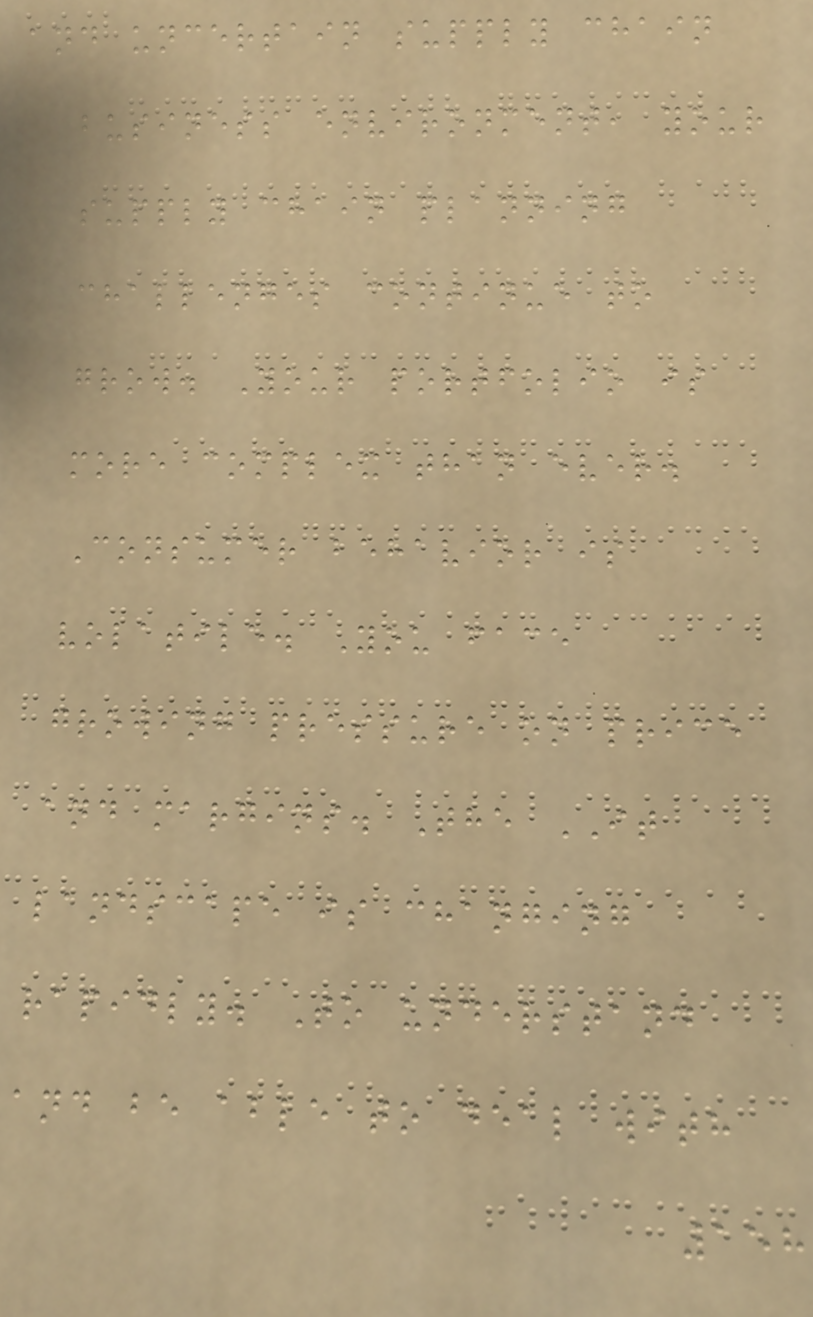and uncertain supply chain
business environment, your
supply chain planning
challenges continue to
grow. Your portfolio is
more complex than ever.
Consumer behavior is
volatile. You face
growing pressure on price
and margins. The IT
landscape is changing
rapidly. To understand
and be able to deal with
158
